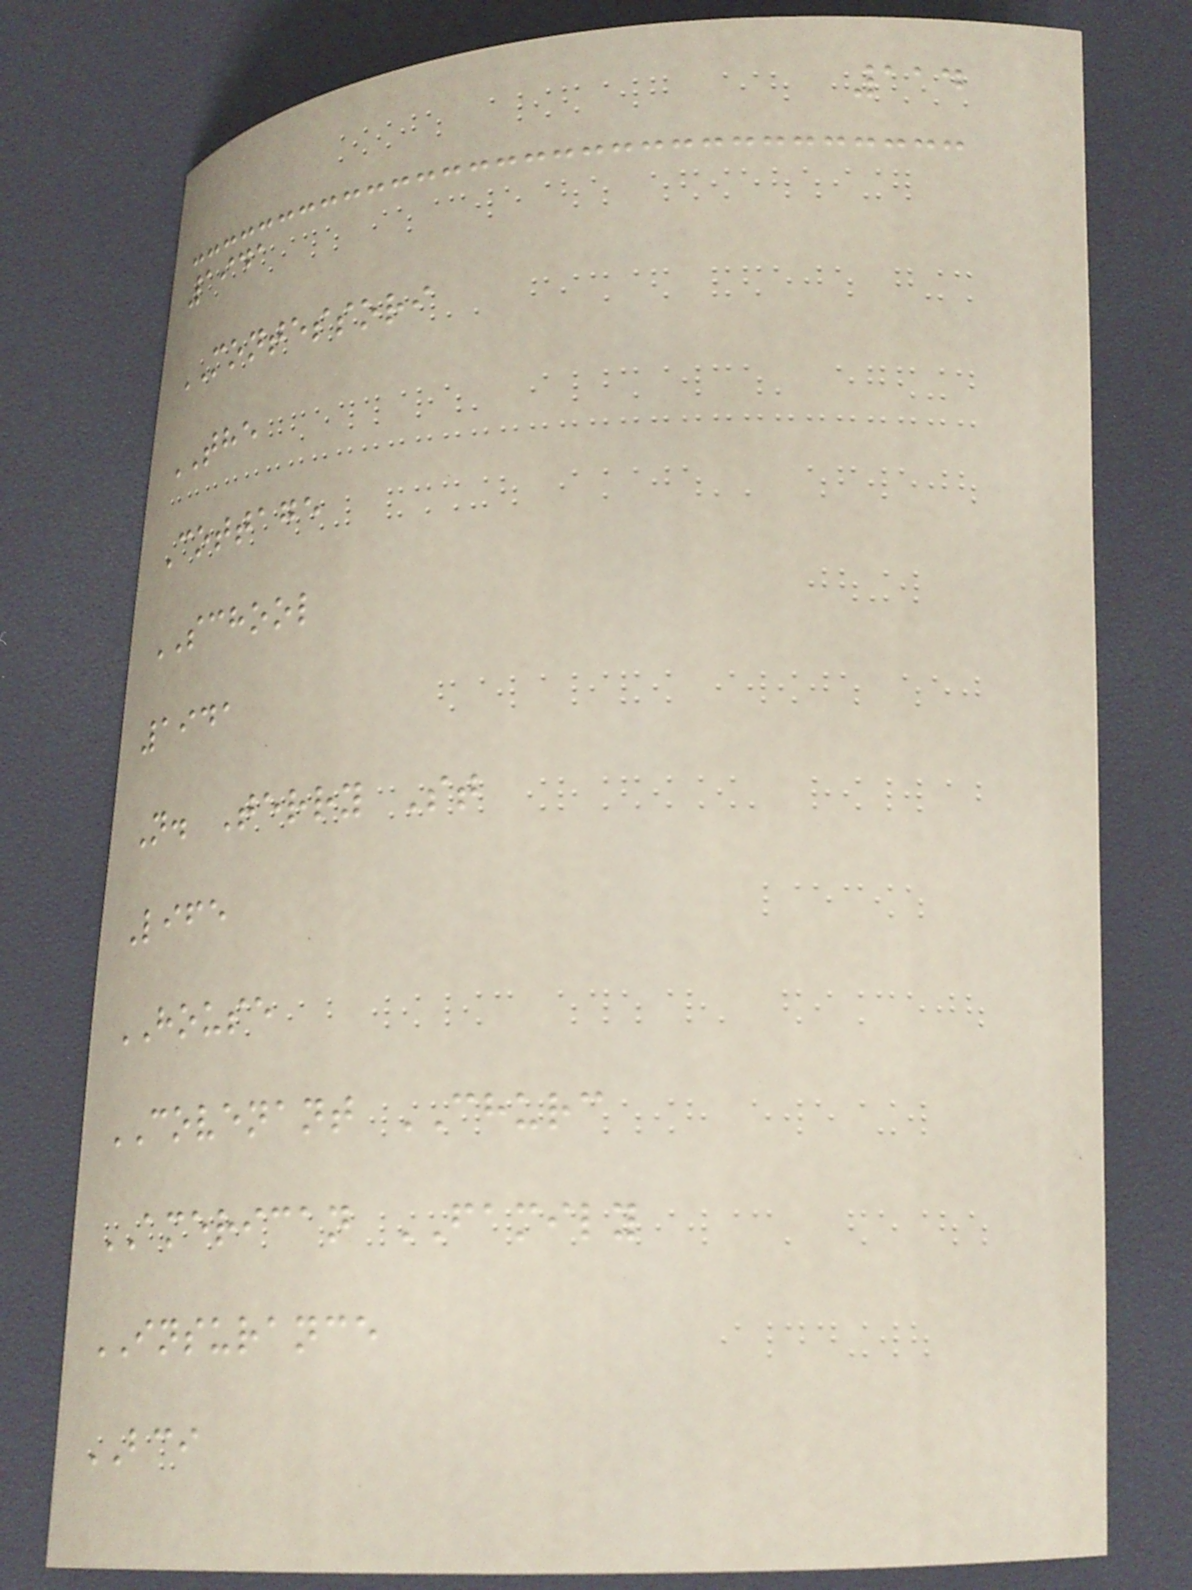114
1941
MONTESSORI
THE
Cottage
SCHOOL
1941
N. Terry St
Life
HOUSE
COVENANT CHURC
AMERICAN FAMILY
INSURANCE
BCI
